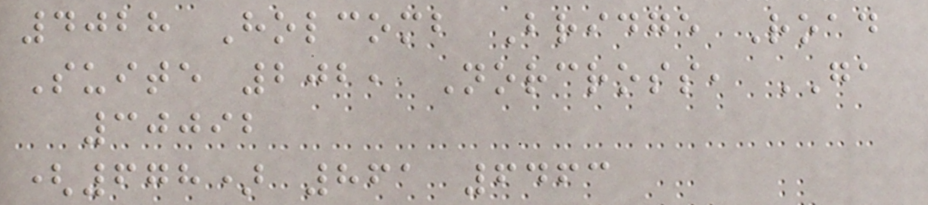4028 Holcomb Bridge Road
Suite 202, Norcross, GA
30092
(678) 861 6463
